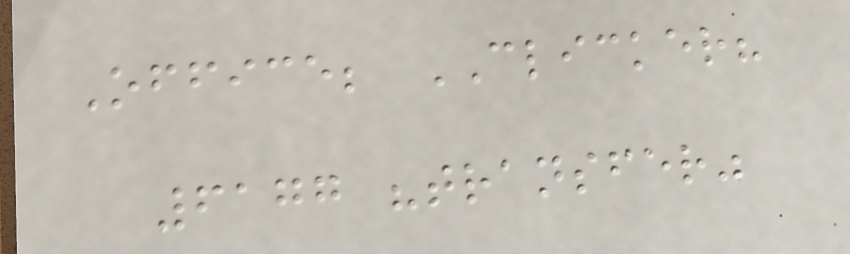Office; CLICKER?
6177 "transfer"
